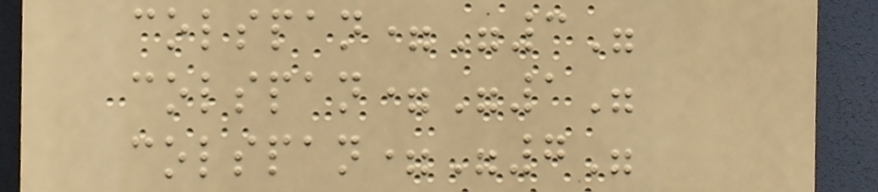colspan="3"
colspan="1"
colspan="7"
